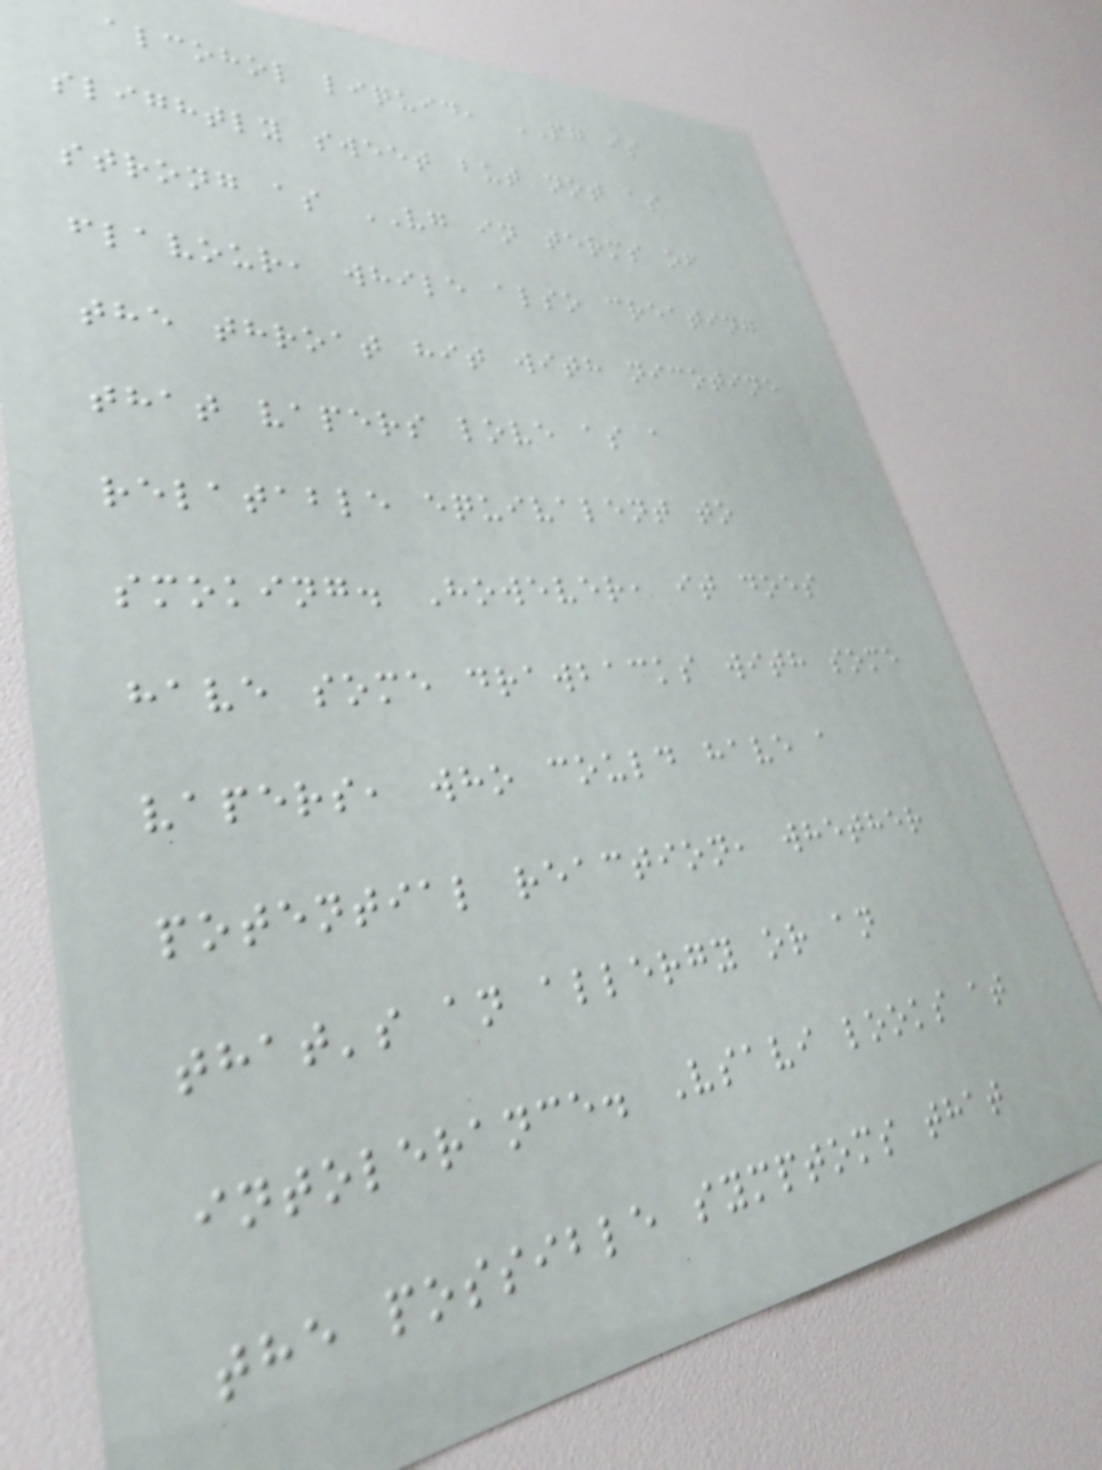alcohol liquid, PG is
slightly sweet but not as
strong as VG in terms of
flavour, while also creating
the throat hit with nicotine
that vapers love as a
relatable equivalent to
smoking. However, it does
have some drawbacks with some
vapers, who could have a
potential reaction, whether
that's an allergy or an
intolerance. Vsavi looks at
the possible symptoms that
